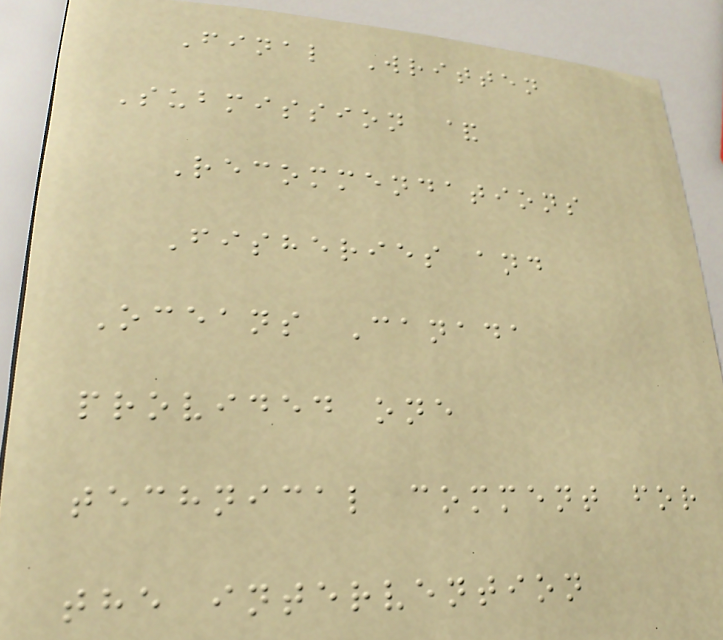Final Written
Submission &
Recommendations
Fisheries and
Oceans Canada
provided one
technical comment for
the intervention
